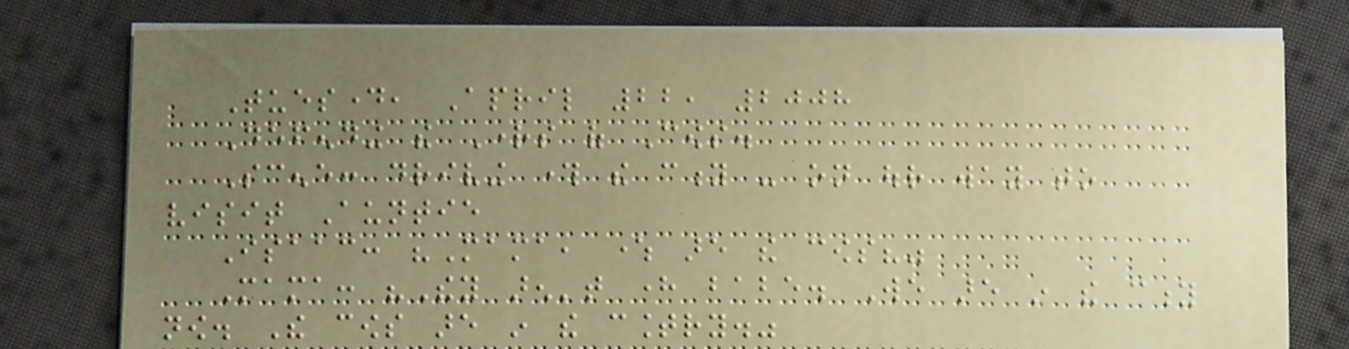Tuesday, April 22, 2008
Defending the Rights of Cows.
Scene: driving through the city - on our way to
visit Auntie
Isaac: "Mama, where are the cows?"
Mama: "They aren't here babe. We are in the city
now. The cows are in the country."
